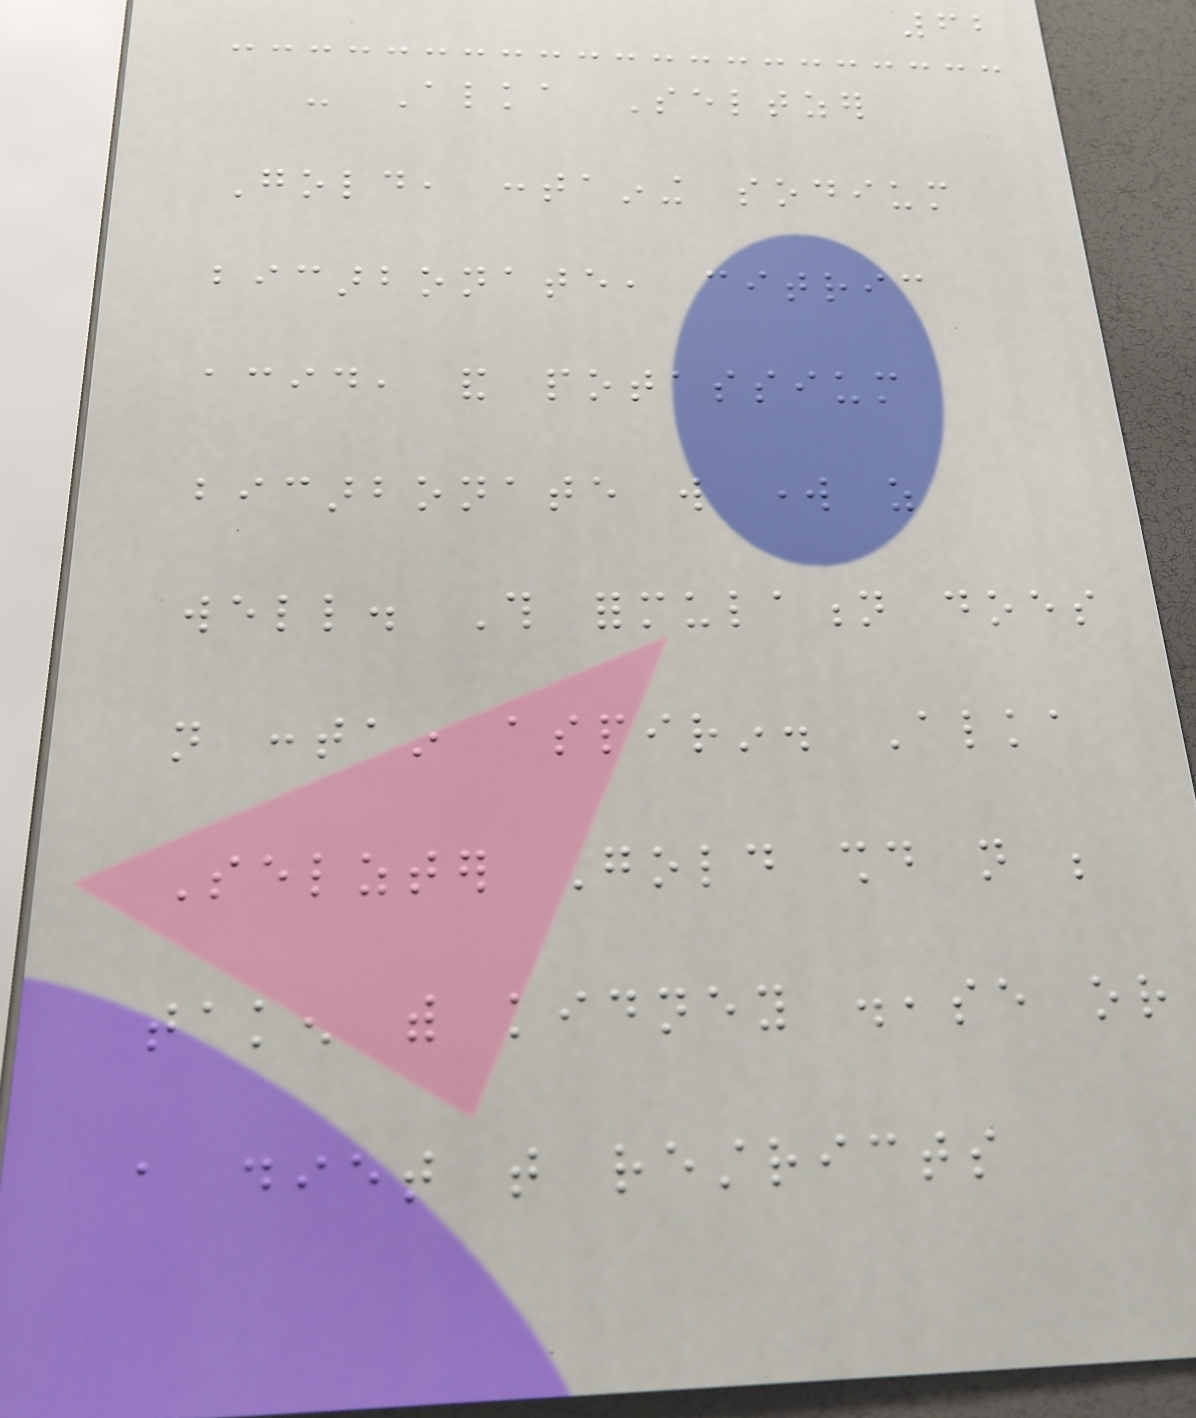62
- Alka Seltzer
Gold, containing sodium
bicarbonate, citric
acid, and potassium
bicarbonate will work as
well. This formulation does
not contain aspirin. Alka
Selzter Gold should not be
taken with kidney disease or
a diet that restricts
